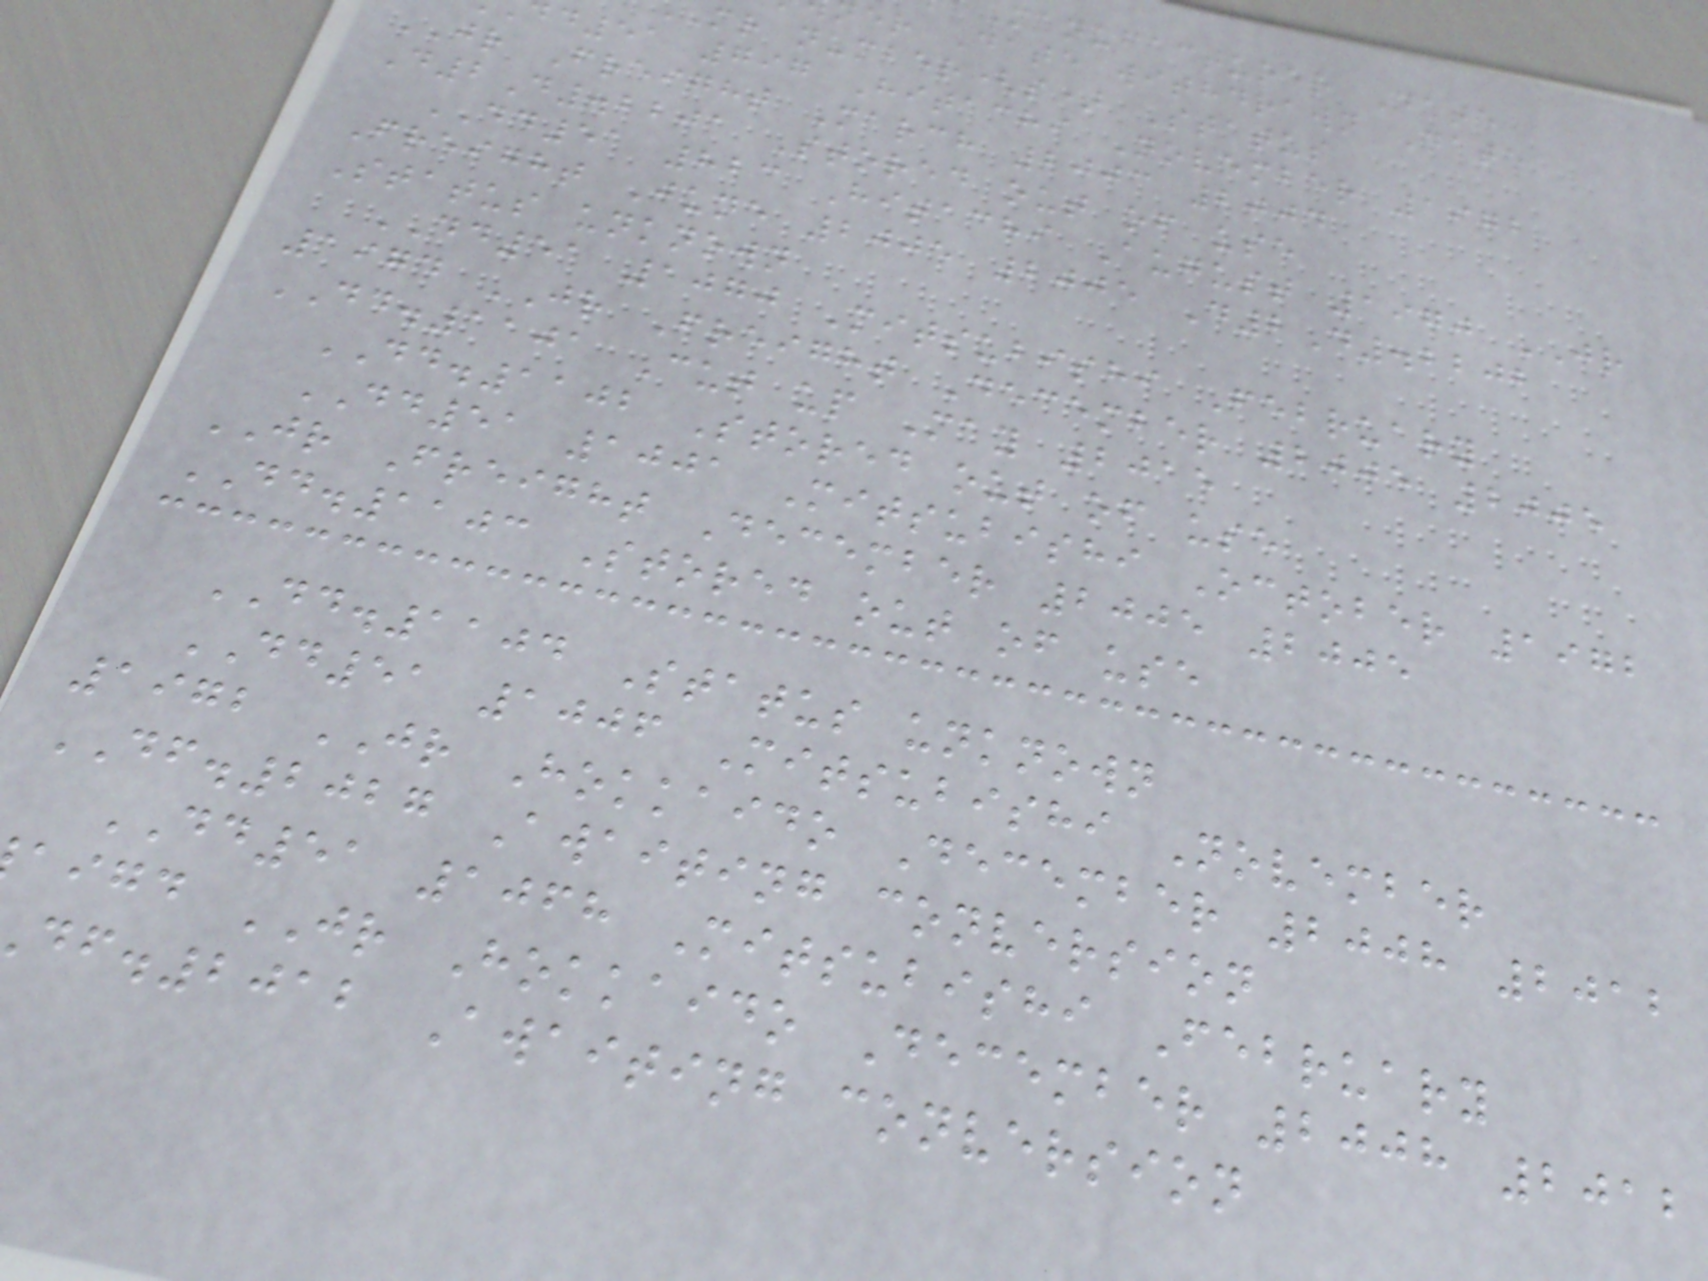manufacturer Date
er Date withdrawn Date
mr number(s) Status
d51 797 Hitachi November 1972
JR Freight March 2003 2004
D2D.2201 Stored out of use
DD51 823 Hitachi August 1970 JR
Freight June 2005 2005 D2D.2202
Status unknown
DD51 1070 Mitsubishi February
1974 JR Freight December 2005 2005
DD.1101 Cut up May 2015
DD.1102 Stored out of use
DD51 1001 Mitsubishi October 1972
JR Freight December 2005 2005
DD.1103 Stored out of use
DD.1104 Status unknown
DD51 1006 Mitsubishi November
1972 JR Hokkaido December 2008 2012
DF.2027 Awaiting conversion
DD51 1068 Mitsubishi February
aigd JR Hokkaido December 2008 2012
df.2012 Awaiting conversion
